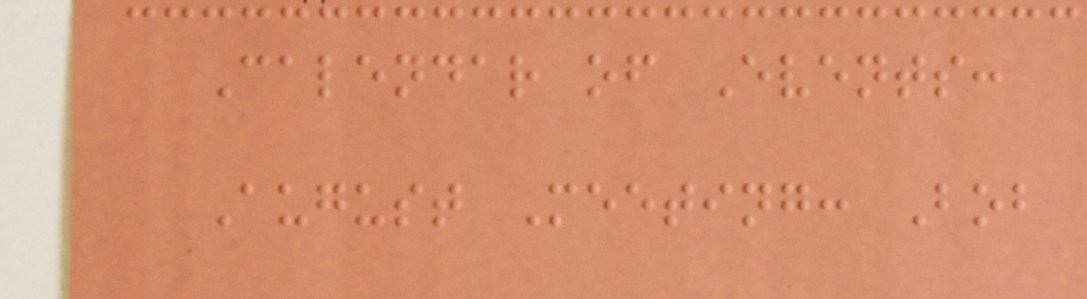Calendar of Events:
August Meeting: Bob
